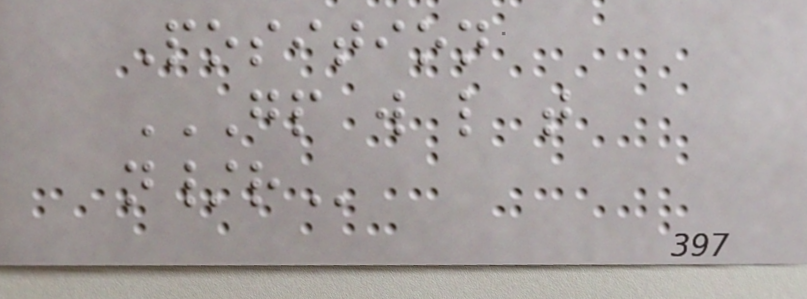Position
GP W L T
N/R
